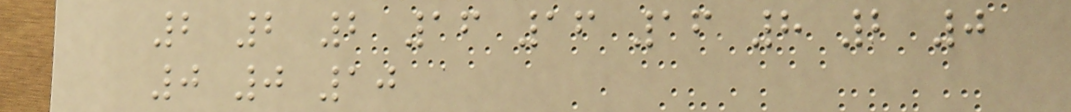2 2 2 16 16 16 8 2 0
0 0 10
